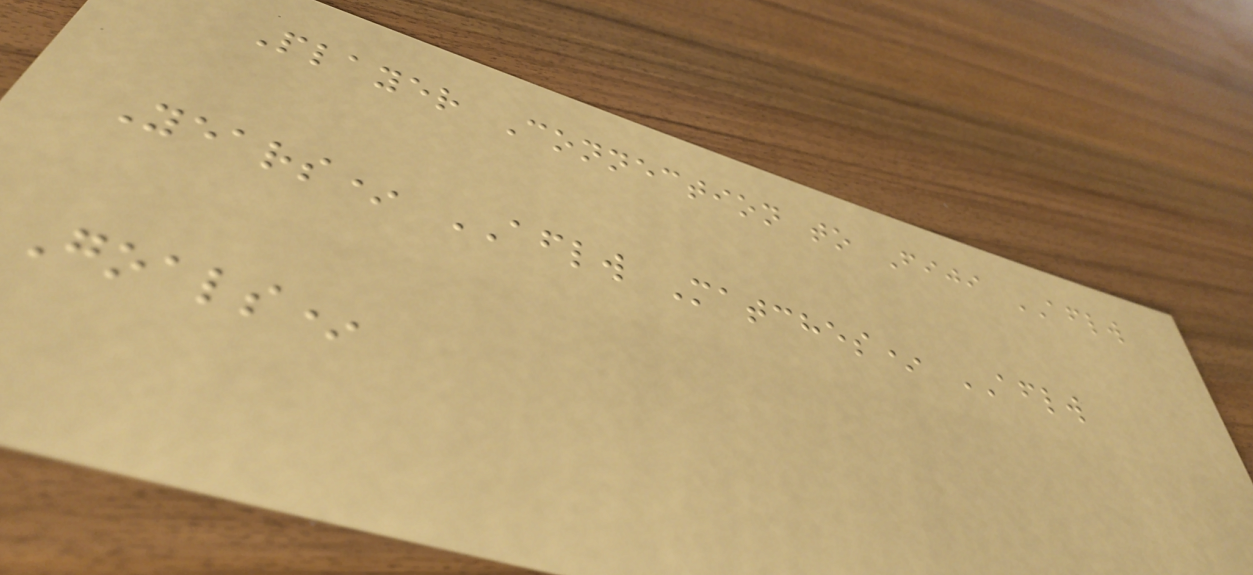Player Connection to Fiji AFLW
Years* AFLW Matches* AFLW
Goals*
